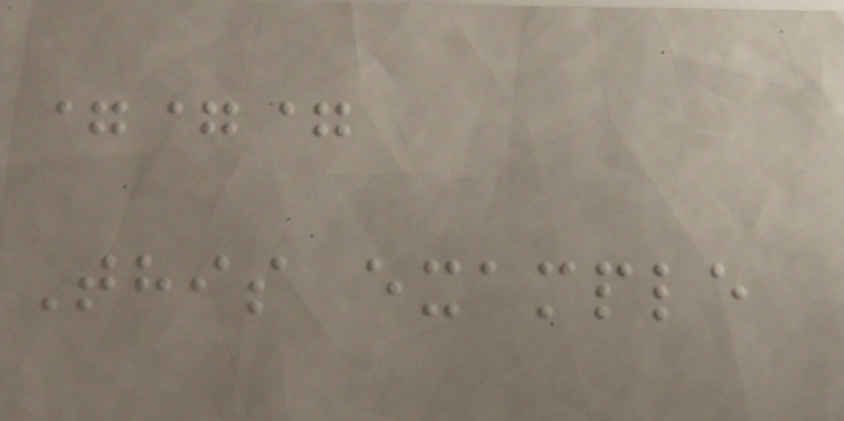===
This example
